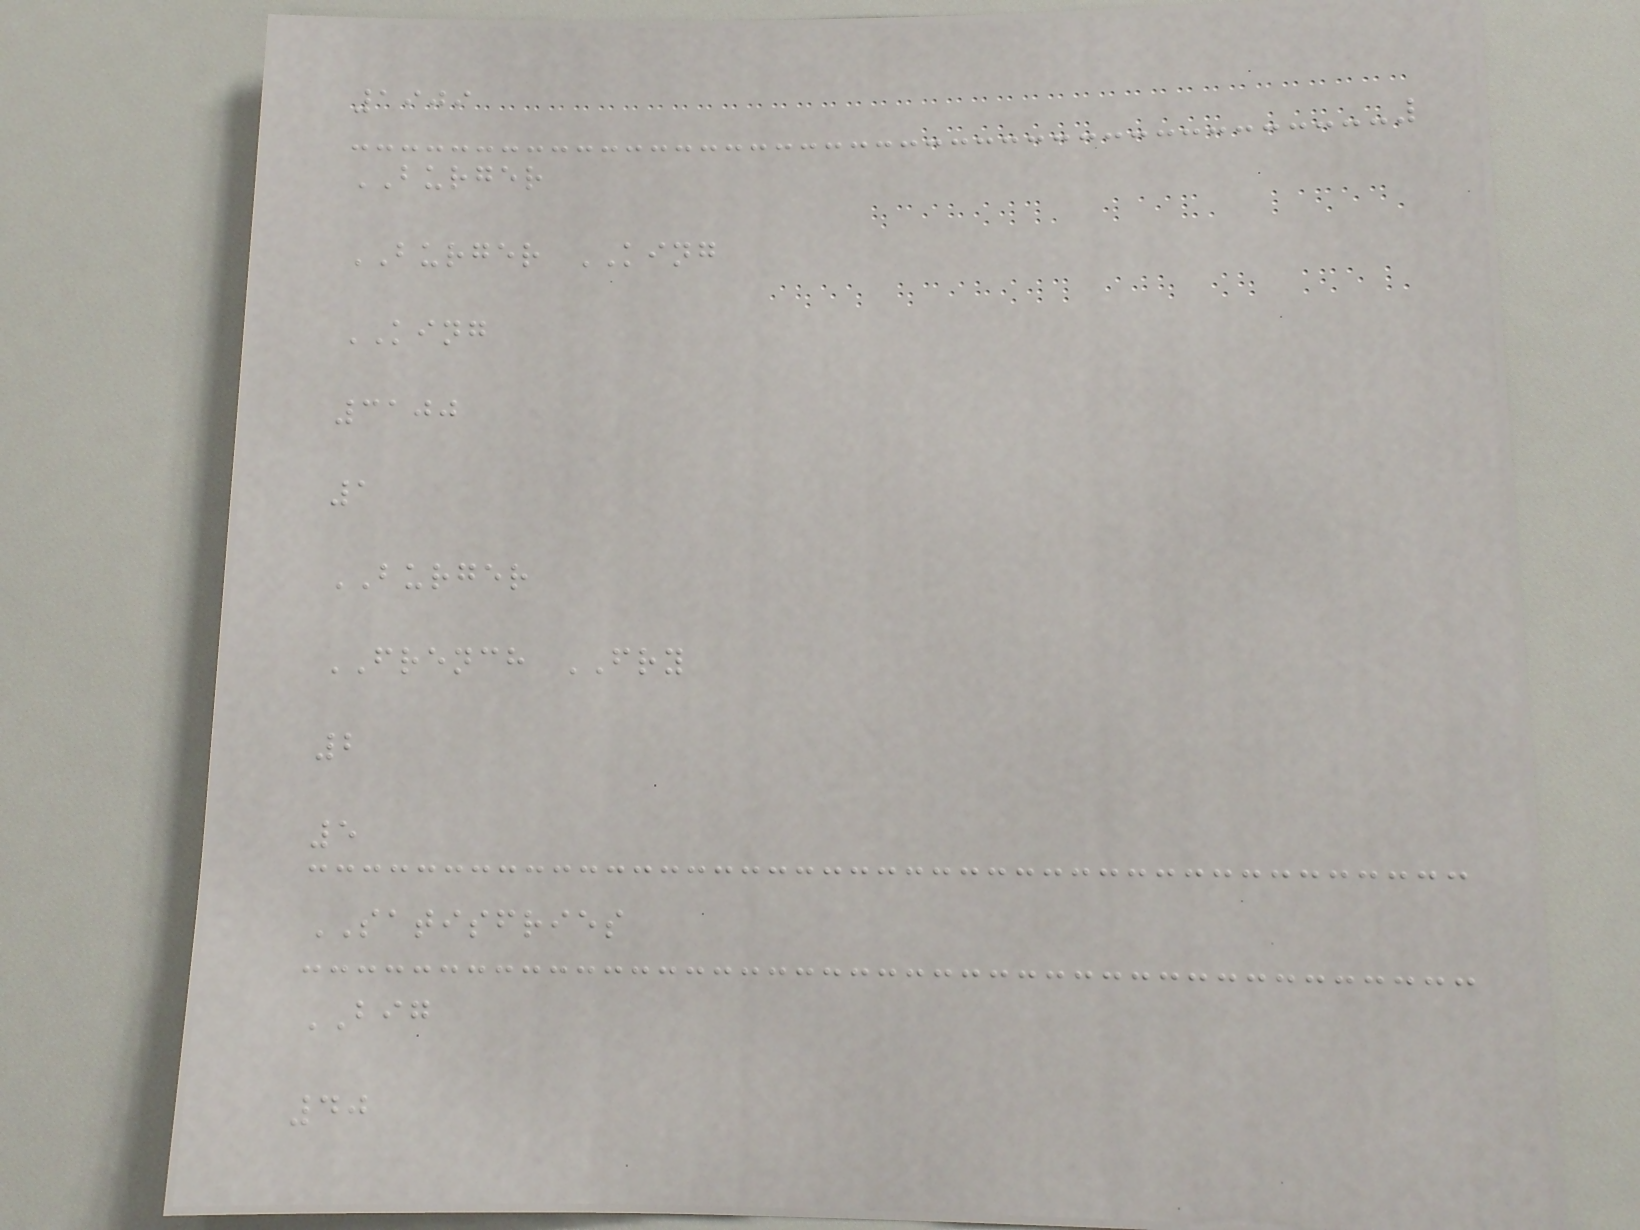1909
BURGER
BURGER KING
KING
3100
1
BURGER
FRENCH FRY
2
5
SATISFRIES
BIG
40
